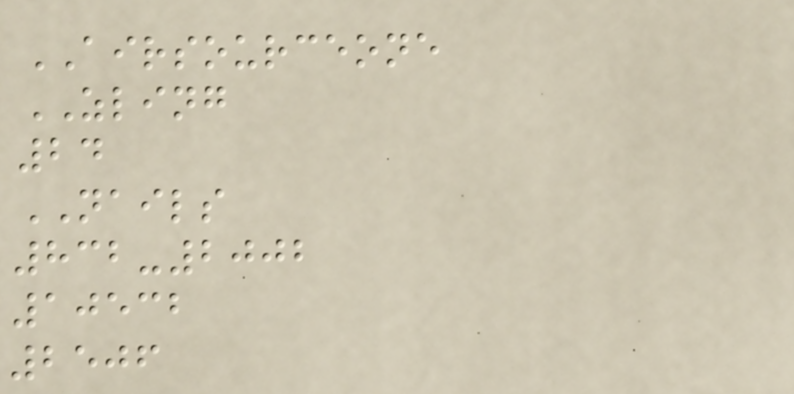AIRSOURCEONE
ZLING
24
NAILS
832-2002
10532
2506
